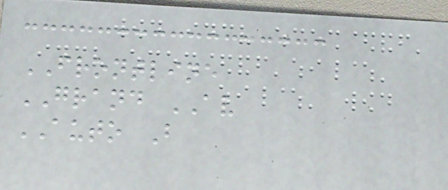FRONTLINE
GRAND AV
AUTO B
